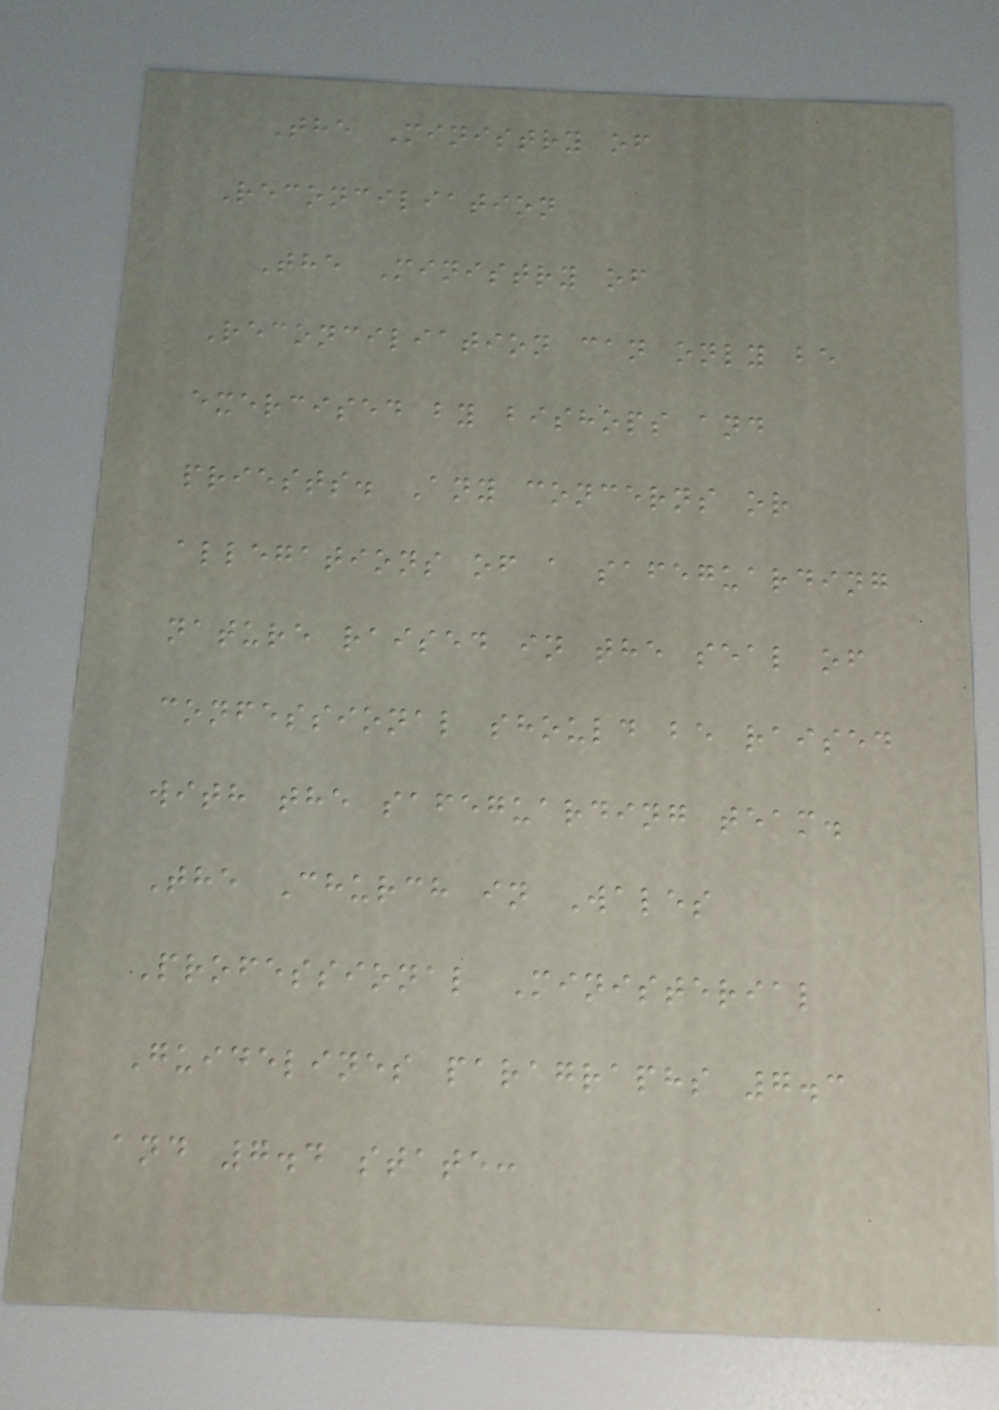The Ministry of
Reconciliation
The Ministry of
Reconciliation can only be
exercised by bishops and
priests. Any concerns or
allegations of a safeguarding
nature raised in the seal of
confessional should be raised
with the safeguarding team.
The Church in Wales
Professional Ministerial
Guidelines paragraphs 7.3
and 7.4 state:
